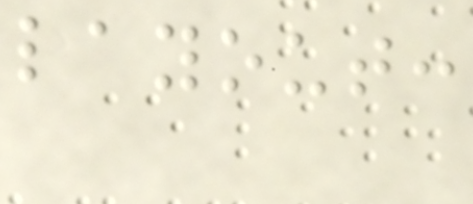layout:
